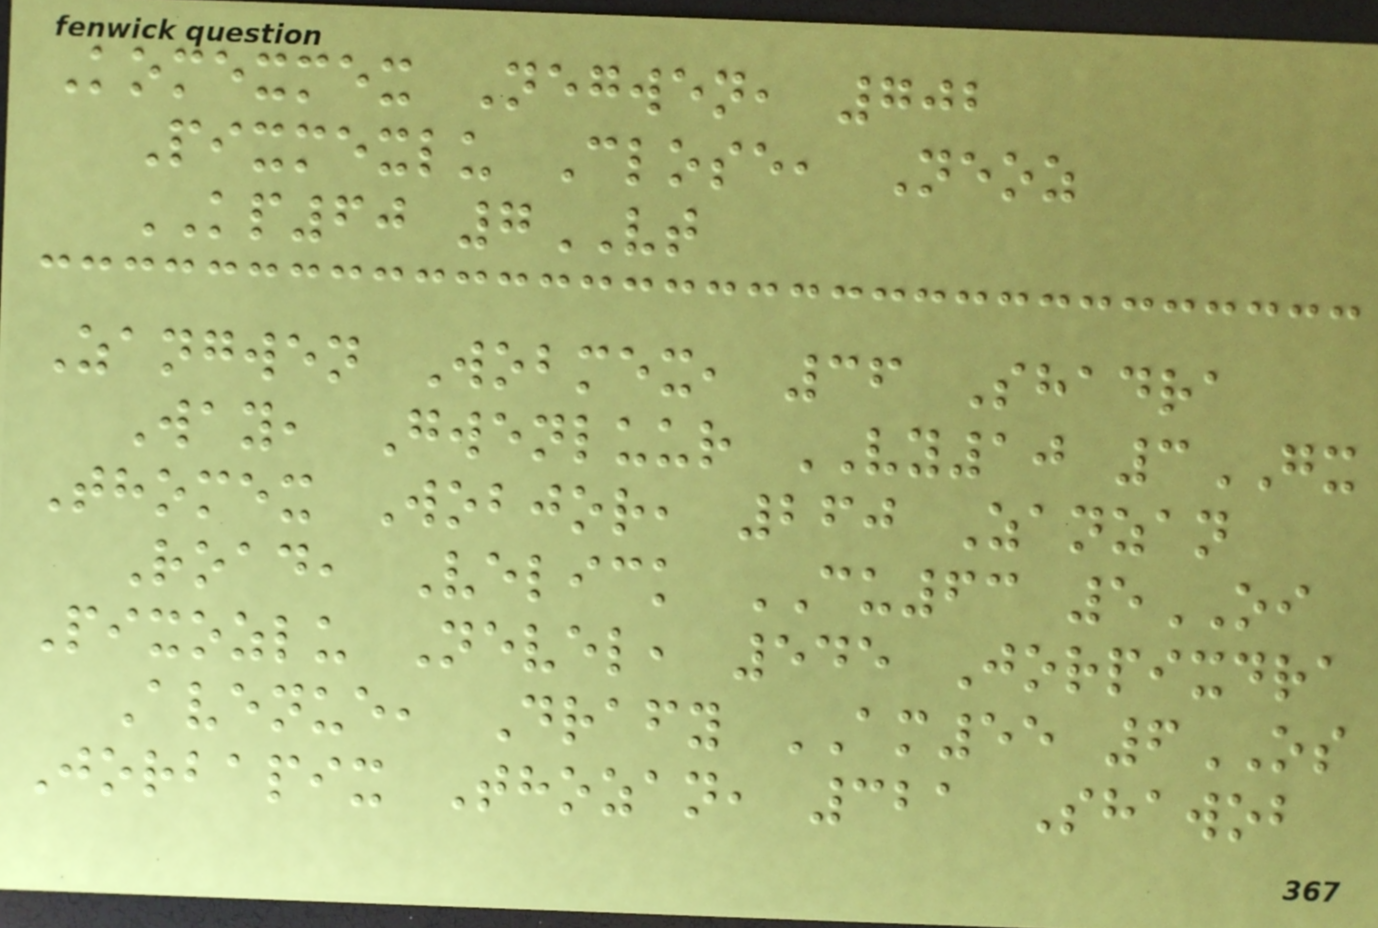Komexmex Negwen, 702
Pixmexlu Close, Neoz
KP60 7VT
Zangwen Wobmex, 36 Shadra
Way, Gwenluur VY10 3GX
Thomex Wobjor, 260 Zanzan
Road, Velick CU63 5OI
Pixozlu Nevel, 545 Jorpixdra
Avenue, Drafy AM55 6OS
Jorbapix Thozan, 321 Shawob
